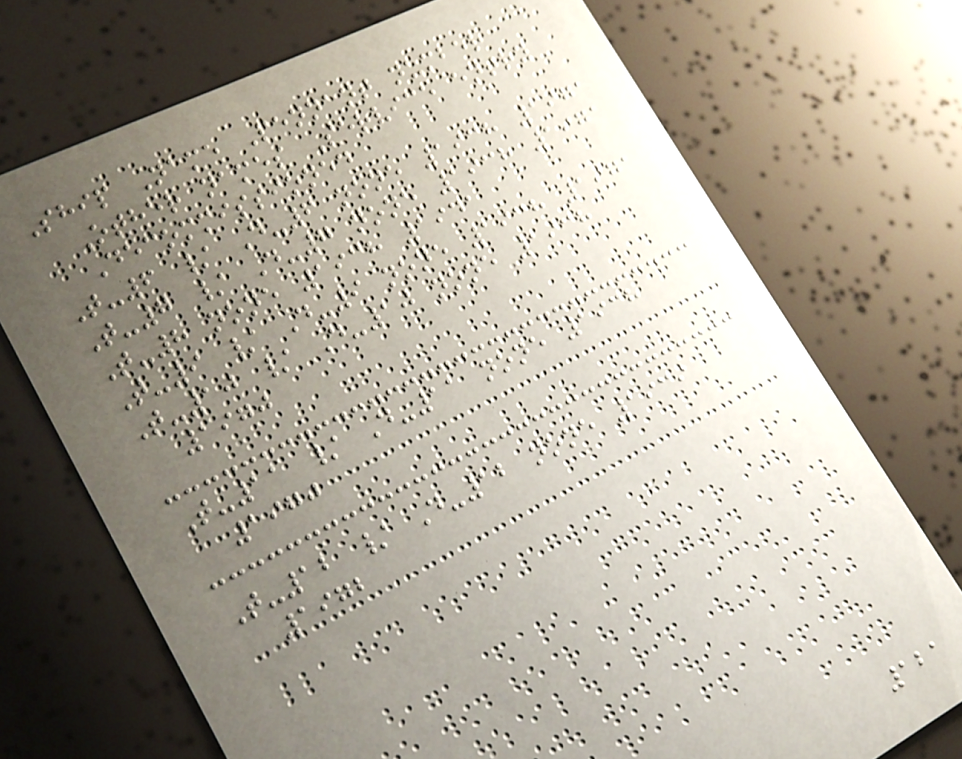Ship Name Pennant number
Other names Service entry
Decommissioned
T-6 / D-6 none 1938 1971
T-7 / D-7 none 1938 1971
T-8 none 1938 1941
T-9 / D-9 none 1938 1971
T-10 / D-10 none 1938
1970
T-11 / D-11 none 1938
1970
T-12 / D-12 none 1939
1972
121
